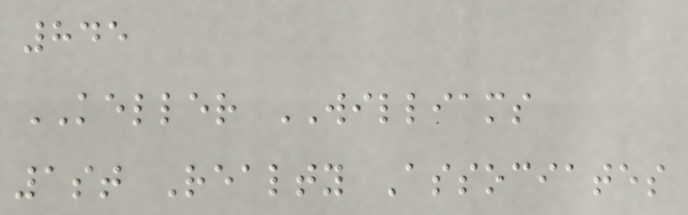845
KELLER WILLIAMS
1st Realty Associates
